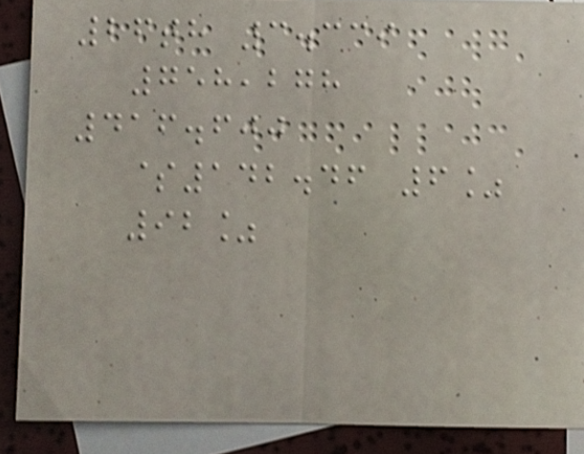26th 3.339
758,278
416.600
$142.46 6%
92%
